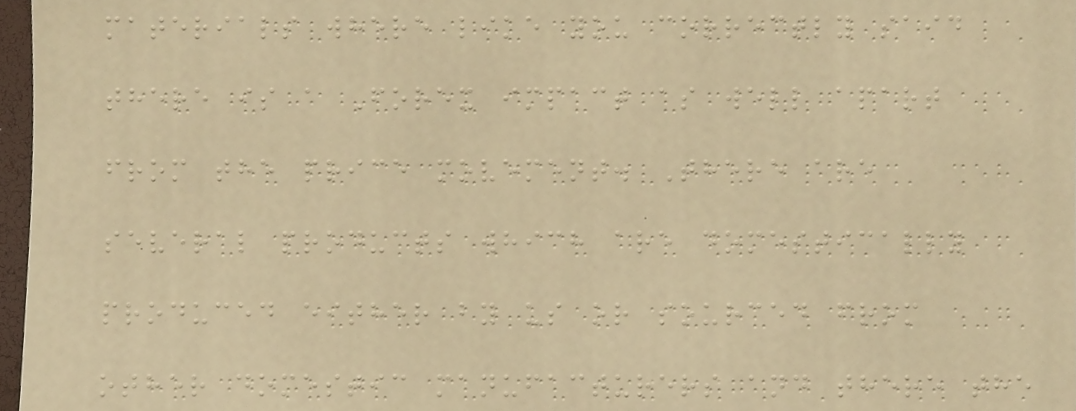materials where like you correctly said
there is a Forex impact as well apart
from the price movement. There are
several products which are domestically
produced either by us or sourced from
other domestic manufacturers and there the
